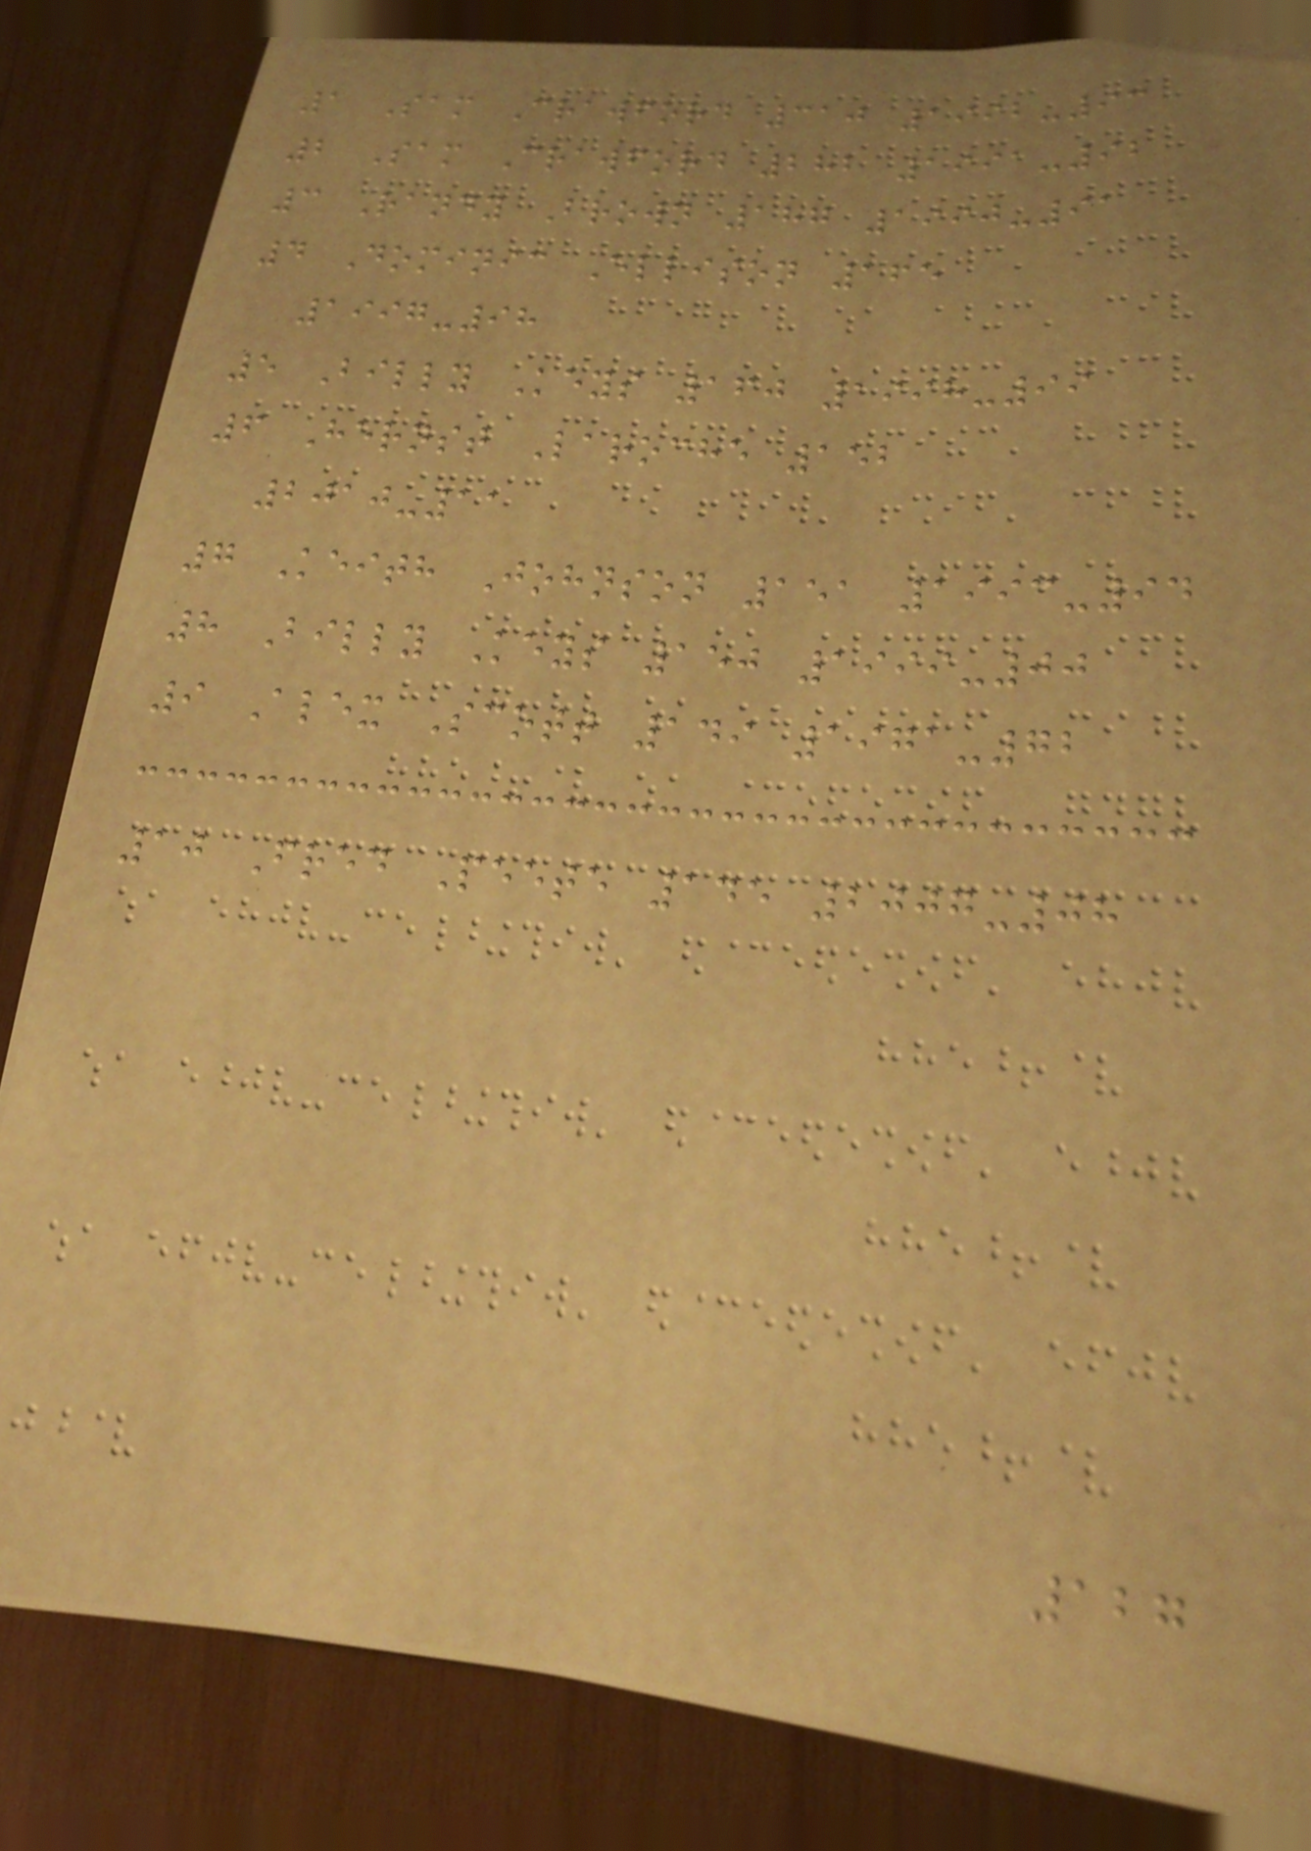1 Sam Crawford 310 1992-93
2 Sam Crawford 282 1991-92
3 Randy Brown 187 1990-91
4 Dominic Ellison 165
1997-98
5 Billy Keys 160 1998-99
6 Hernst Laroche 152
2010-11
7 Keith Johnson 151 1993-94
8 Billy Keys 150 1999-00
9 Alex Scott 149 1971-72
10 Fred Peete 145 2007-08
127
